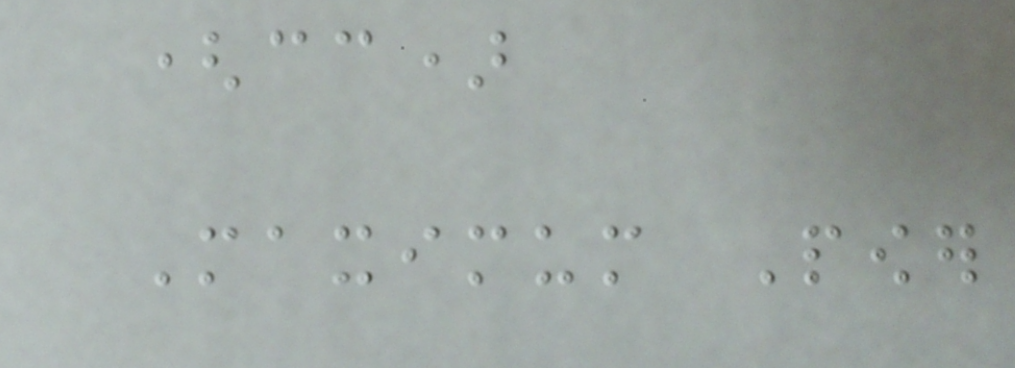(cc)
Maximum Power
